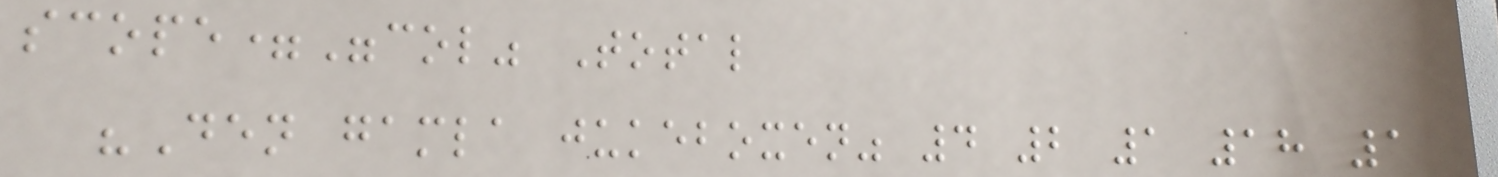scope="col" Total
"Den gamla jukeboxen" 4 2 1 18 1
